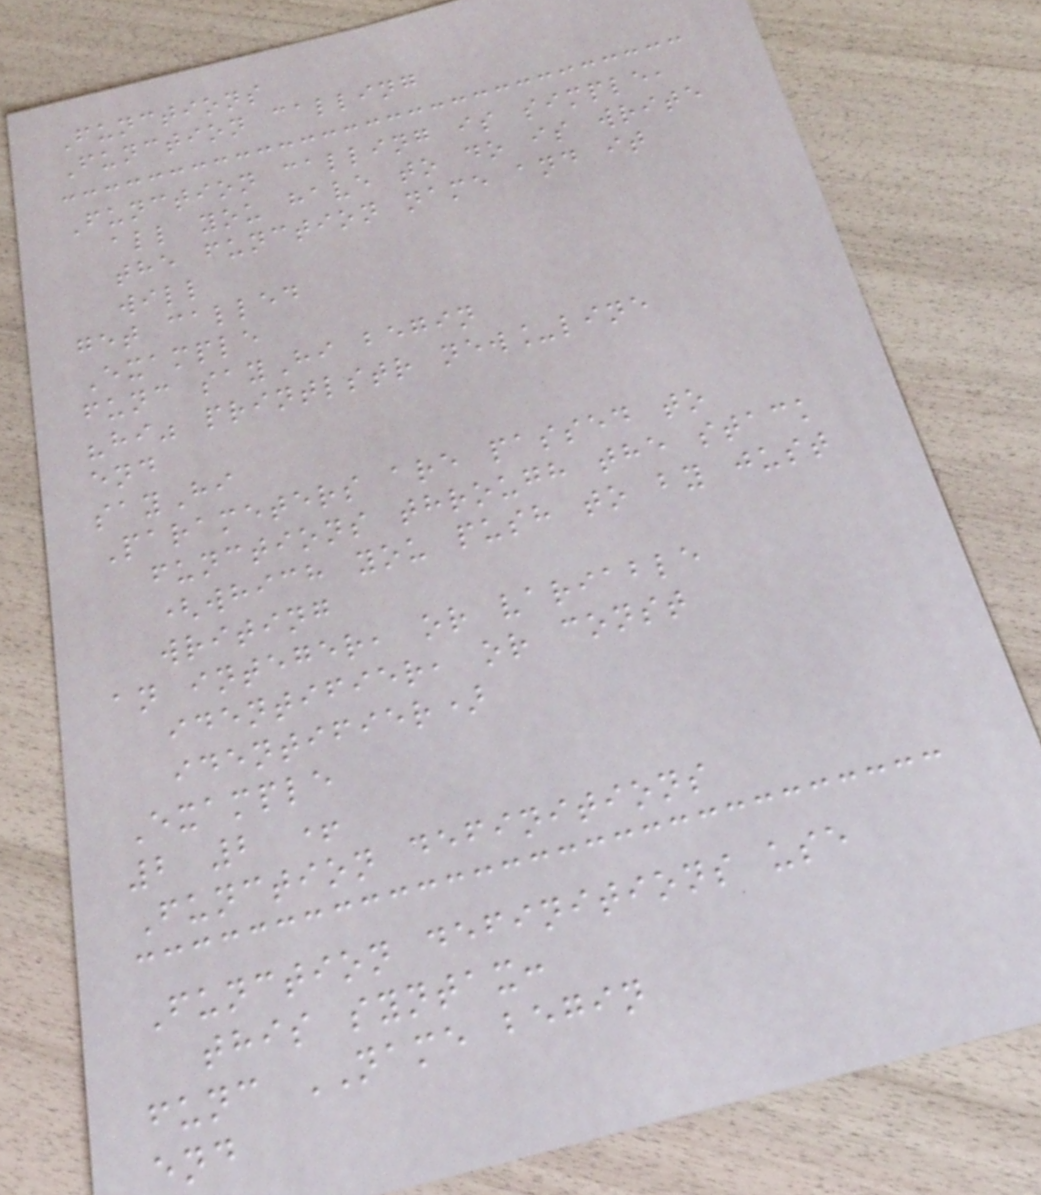Functions
Function calling
Function calling is simple,
all you have to do is write
the function name and it
will
get called
Example
func sayHi begin
"hi" printlstr new_line
end
sayHi
Parameters are passed to
functions through the stack
(which you push to by just
writing
an integer, or variable
identifier, or const
identifier)
Example
2 2 +
Function definitions
Function definitions use
this syntax:
func NAME begin
end
